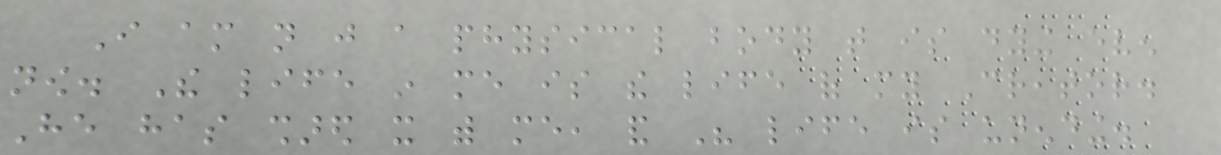I am not just a physical body that is dying even
now. The life in me is the life of my Creator.
He has shared it with me, and His life is unending.
